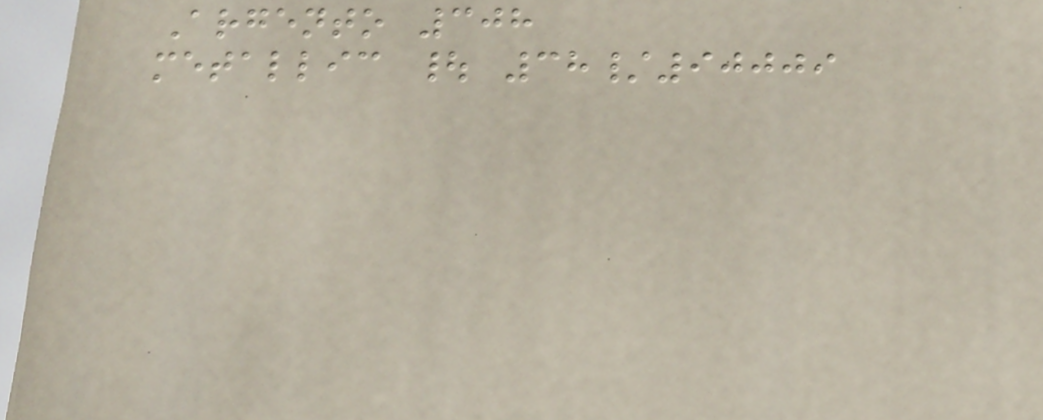Argento 308
metallic | 38/90009
